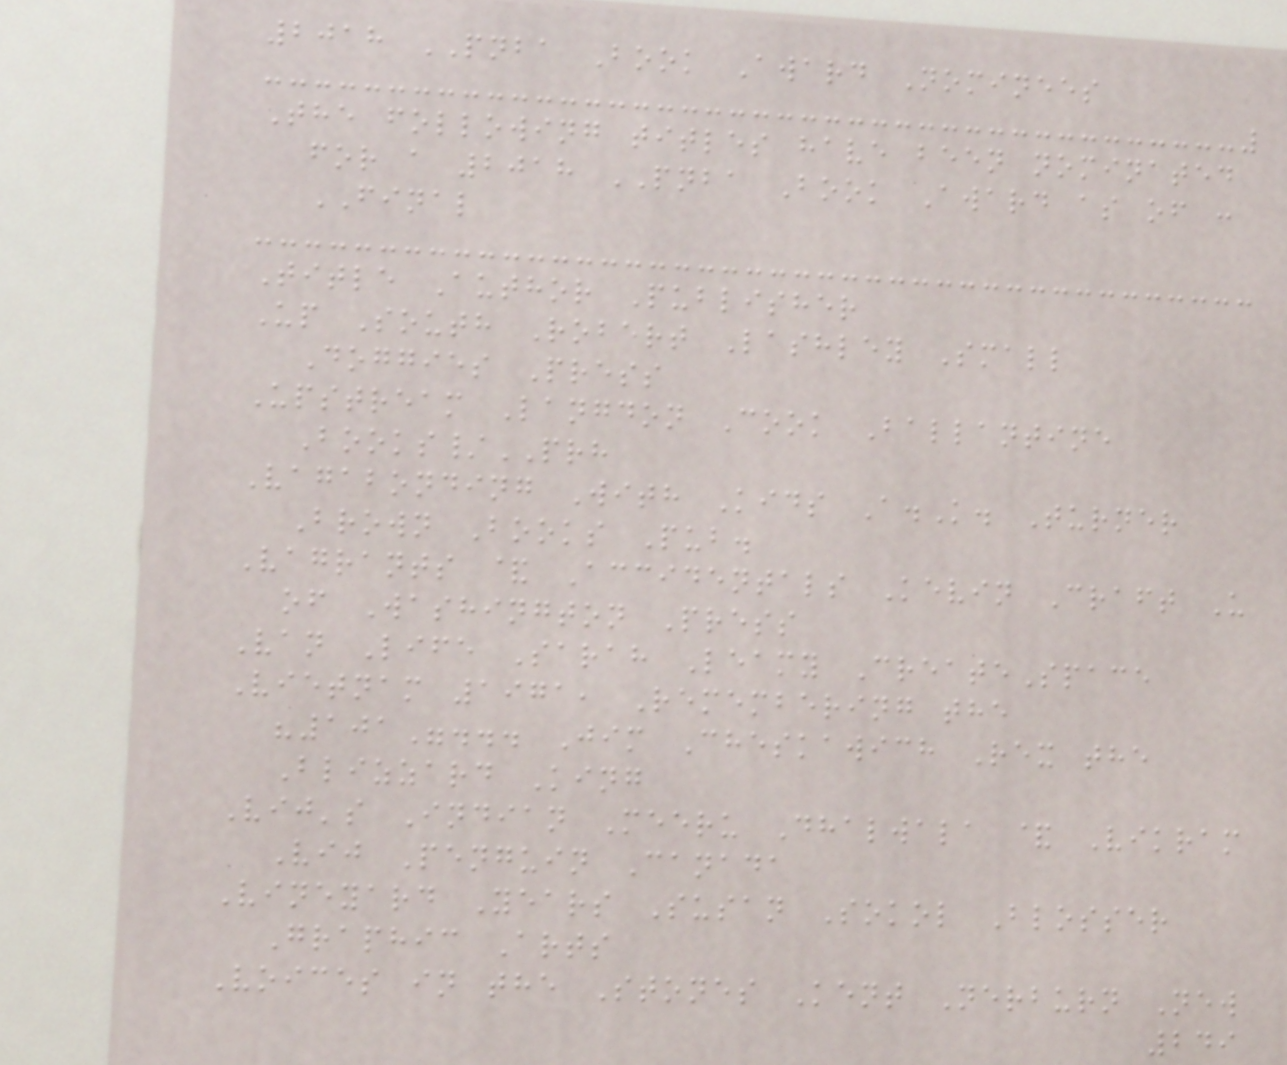2018 PNBA Book Award Nominees
The following titles have been nominated
for a 2018 PNBA Book Award as of :
FINAL
Title Author Publisher
Up South Robert Lashley Small
Doggies Press
Upstream Langdon Cook Ballantine
Books/PRH
Vagabonding With Kids A.K. Turner
Brown Books Pub.
Vagrants & Accidentals Kevin Craft U
of Washington Press
Van Life Sarah Leamy CreateSpace
Vietnam 1971, Remembering the
"101"... Jim Cheskawich Rex the
Blizzard King
Vij's Indian Meeru Dhalwala & Vikram
Vij Penguin Canada
Vineyard Years Susan Sokol Blosser
Graphic Arts
Voices in the Stones Kent Nerburn New
249
